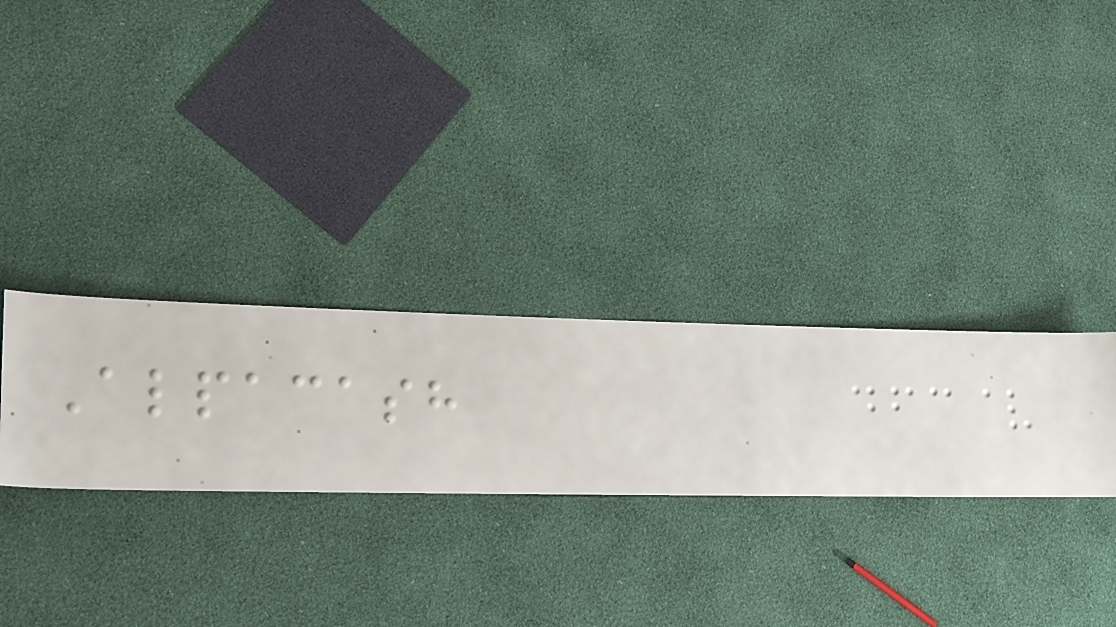Alpacash
